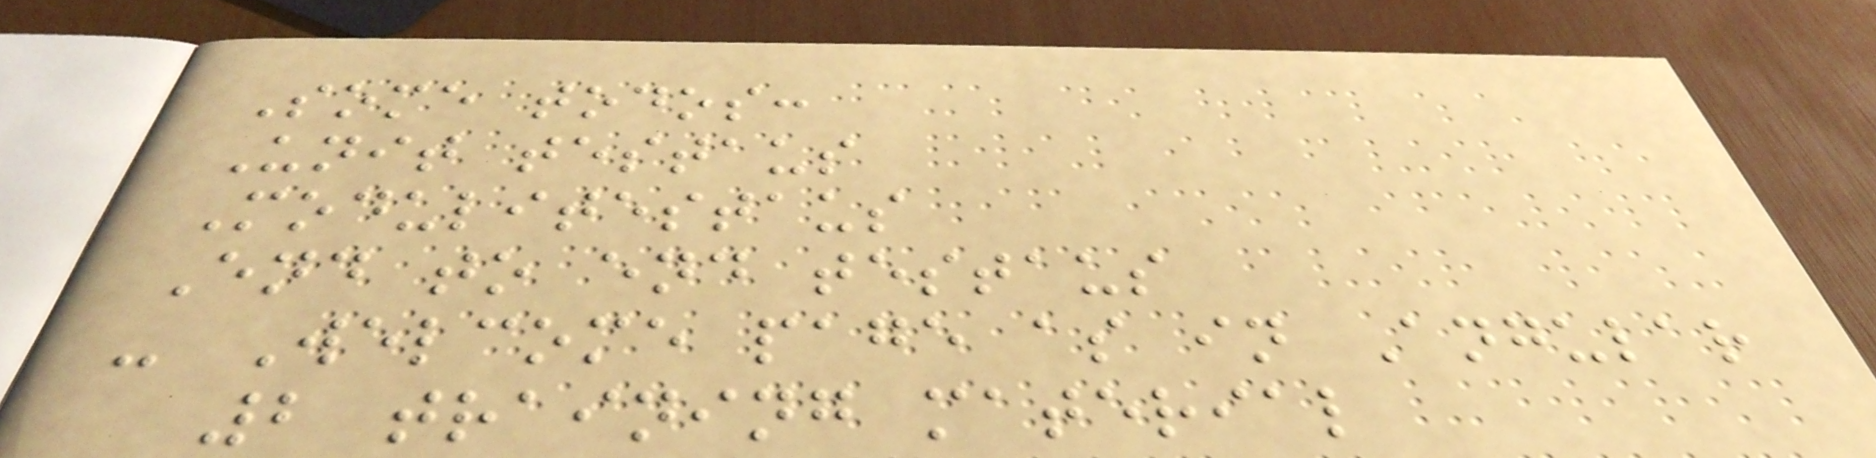Some todos:
Unit testaus
Modulitestaus
End to end testaus
- Welcome page as in Angular
2 training material
